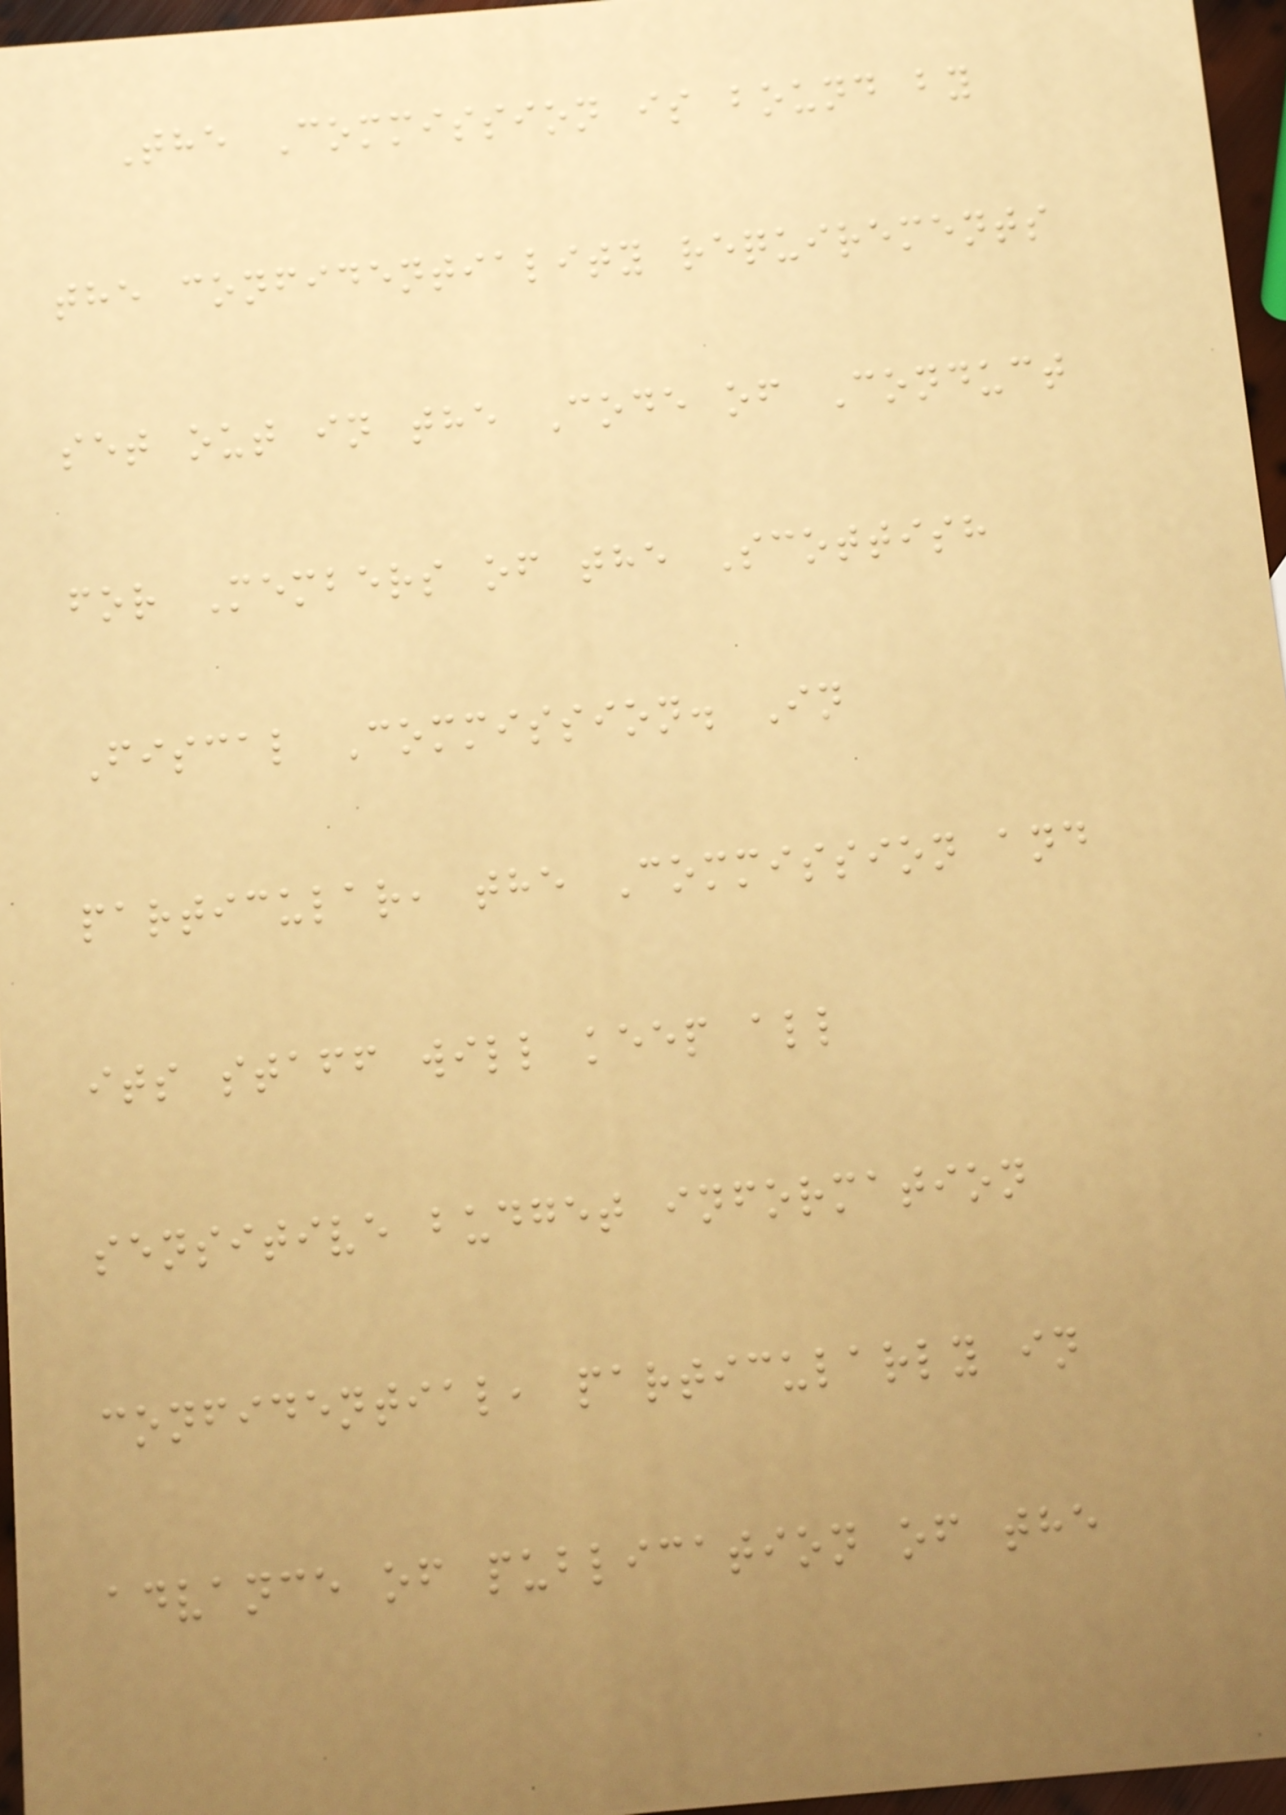The Commission is bound by
the confidentiality requirements
set out in the Code of Conduct
for Members of the Scottish
Fiscal Commission. In
particular, the Commission and
its staff will keep all
sensitive budget information
confidential, particularly in
advance of publication of the
